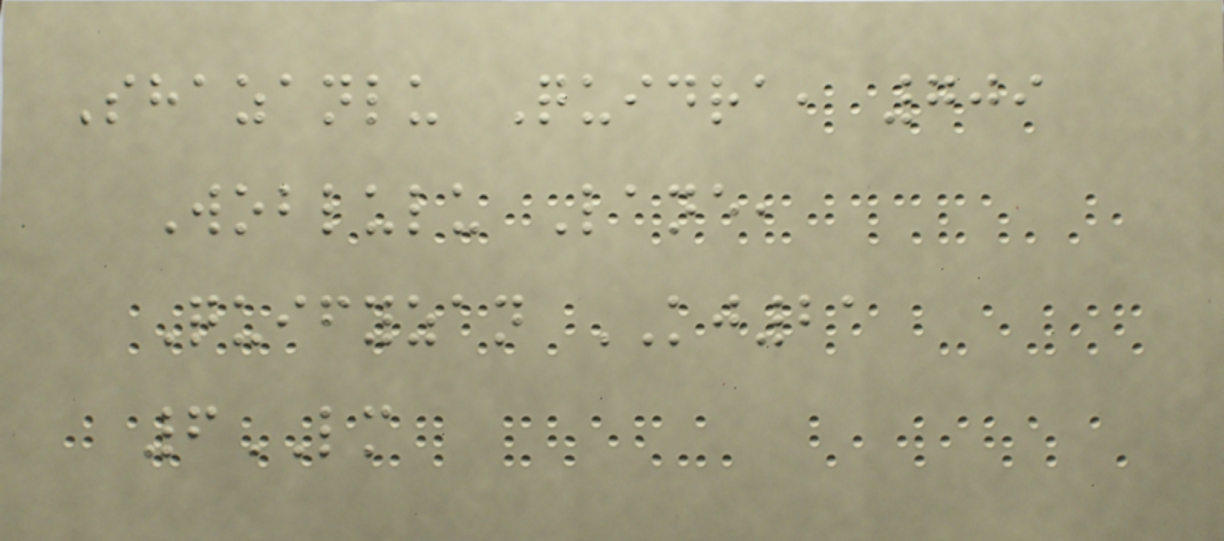Shazanlu Quidra, 709
Woblulu Lane,
Quifyzan KJ21
6LM
